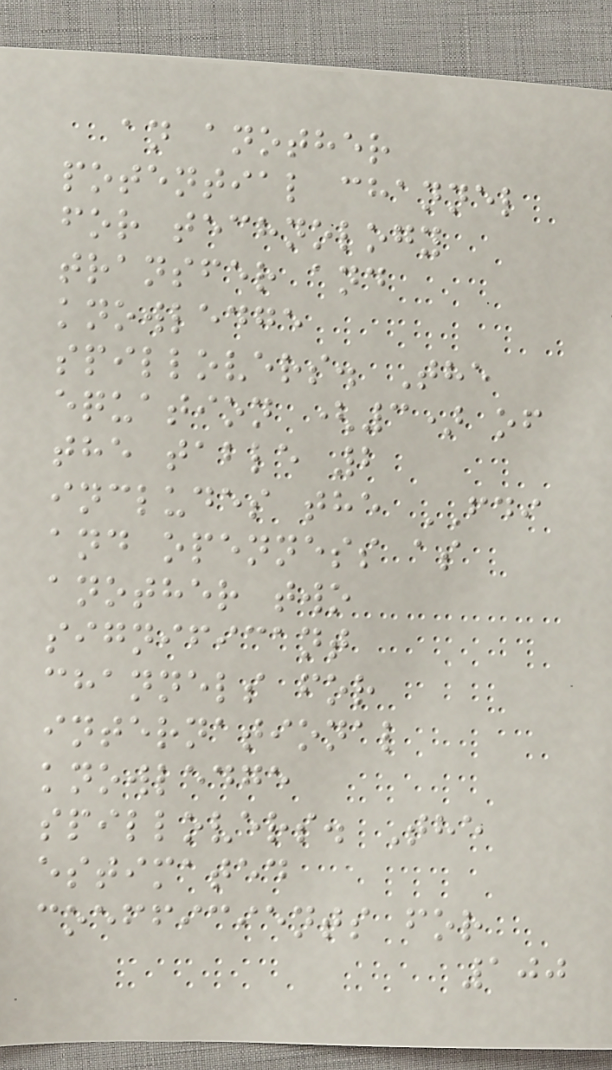an another
potential channel
for technology
transfer and
knowledge
spillovers. The
equation (3) of
the table 2
includes the FDI
and openness as
another two
significant
channels for
international
knowledge
spillovers. The
estimated
coefficients for
100
